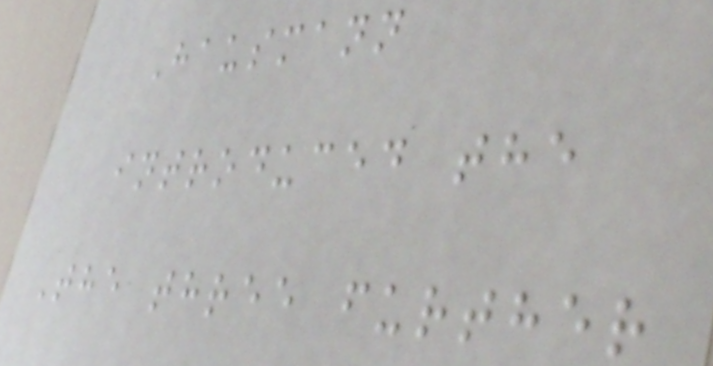Hausmann
introduced the
The three further
